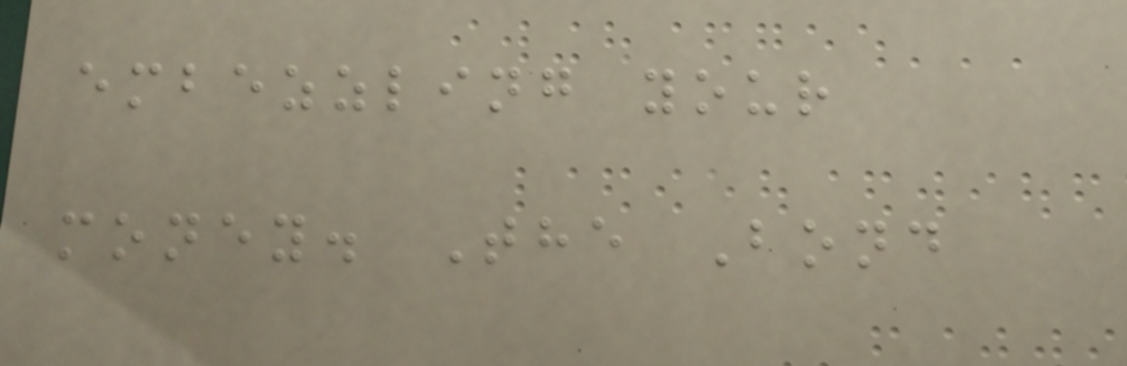embezzling your
money. The Bond
